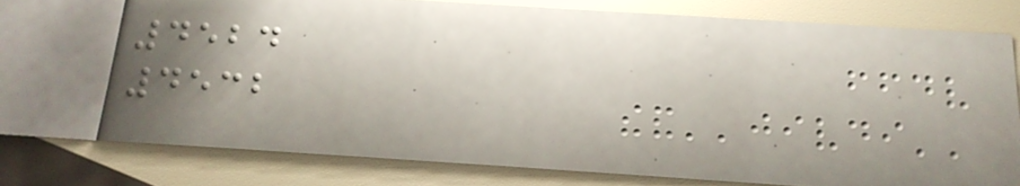4524
4532
